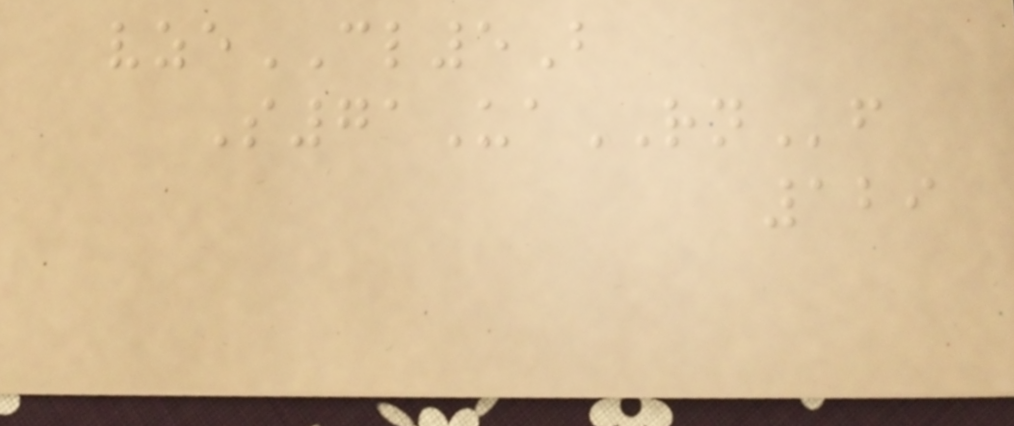vzeCL5B
S71UaRNf
129
